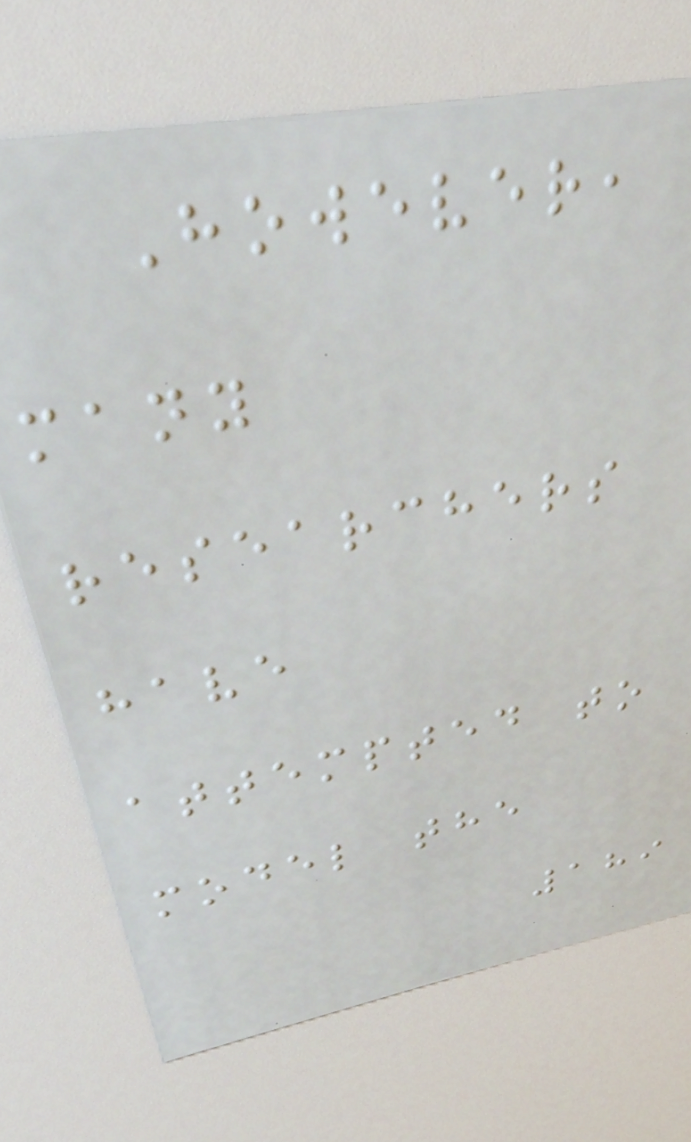However,
many
researchers
have
attempted to
model the
189
